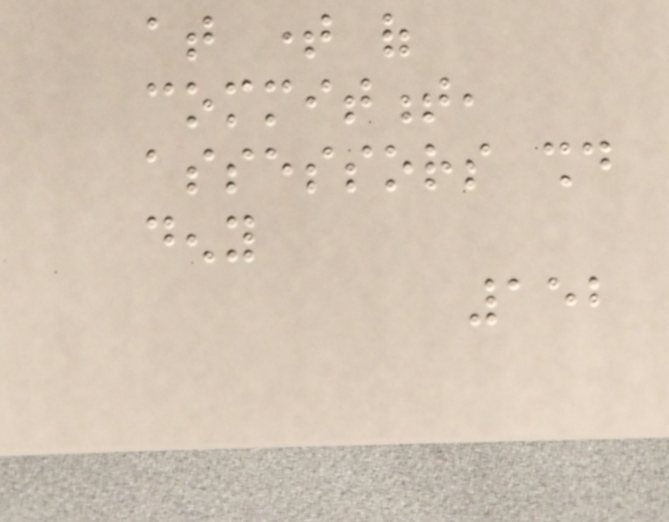at time of
commitment,
assessors should
deny
152
